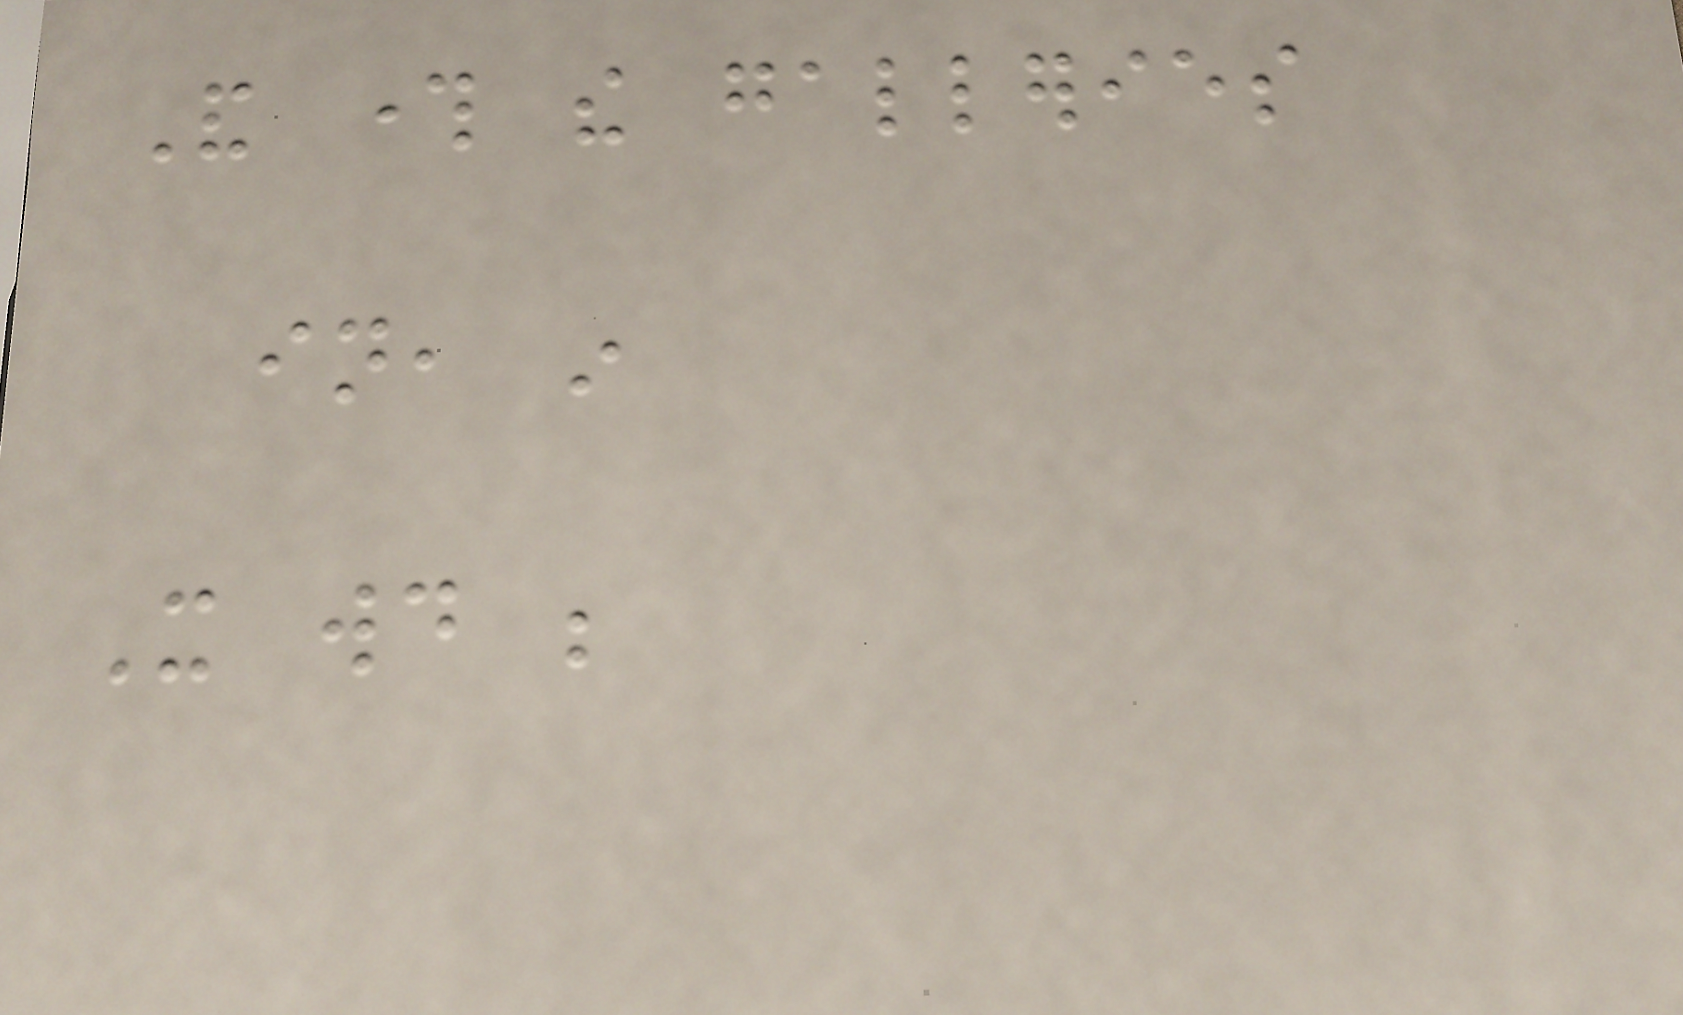And through the galleries
in, in
It would be
